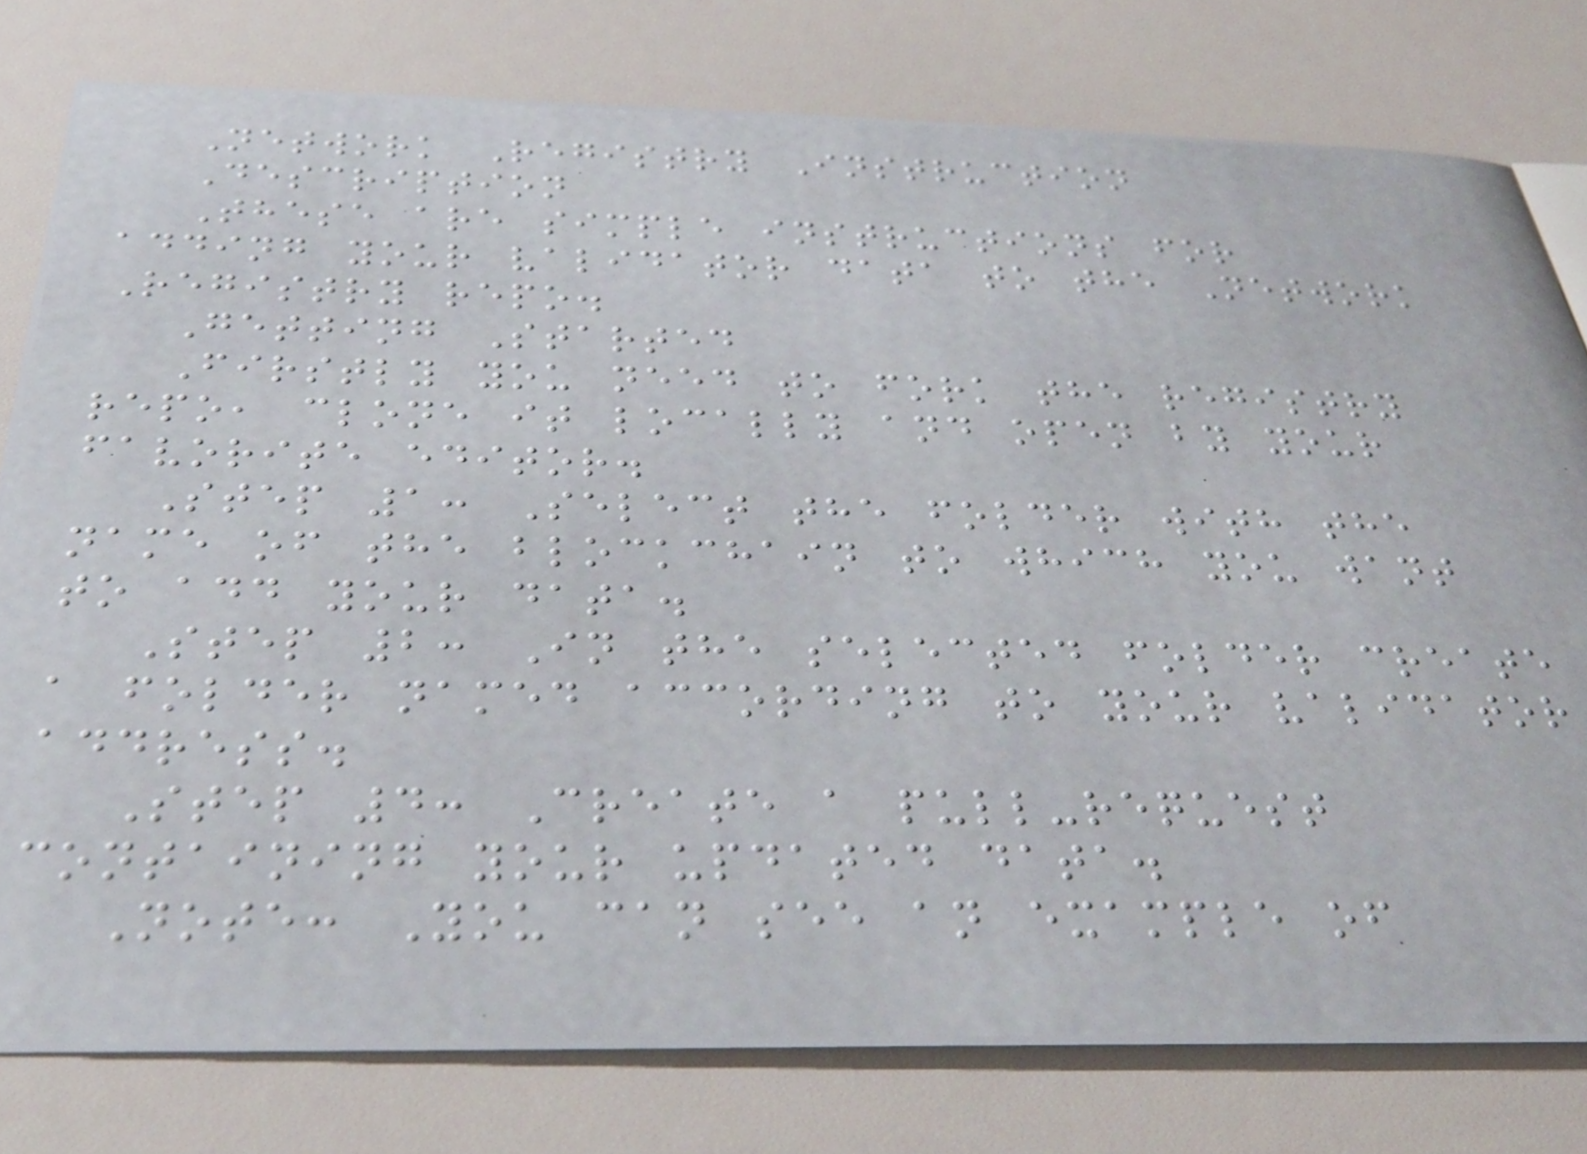Network Registry Instruction
Description
These are simple instructions for
adding your validator data to the Network
Registry repo.
Getting Started
Firstly you need to fork the registry
repo, clone it locally and open by your
favorite editor.
Step 1: Select the folder with the
name of the blockchain to which you want
to add your data.
Step 2: In the selected folder create
a folder named according to your validator
address.
Step 4: Create a pull-request
containing your updated data.
Note: You can see an example of
